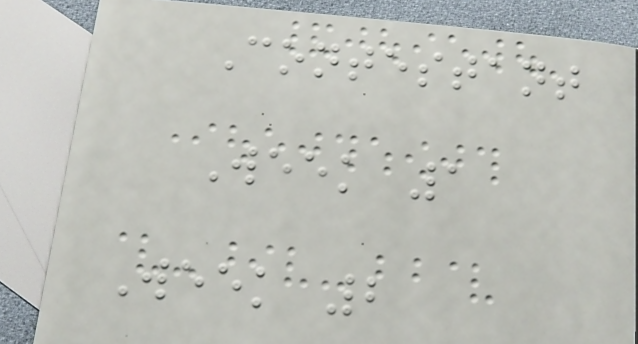Contestant
Week 1
Week 2
